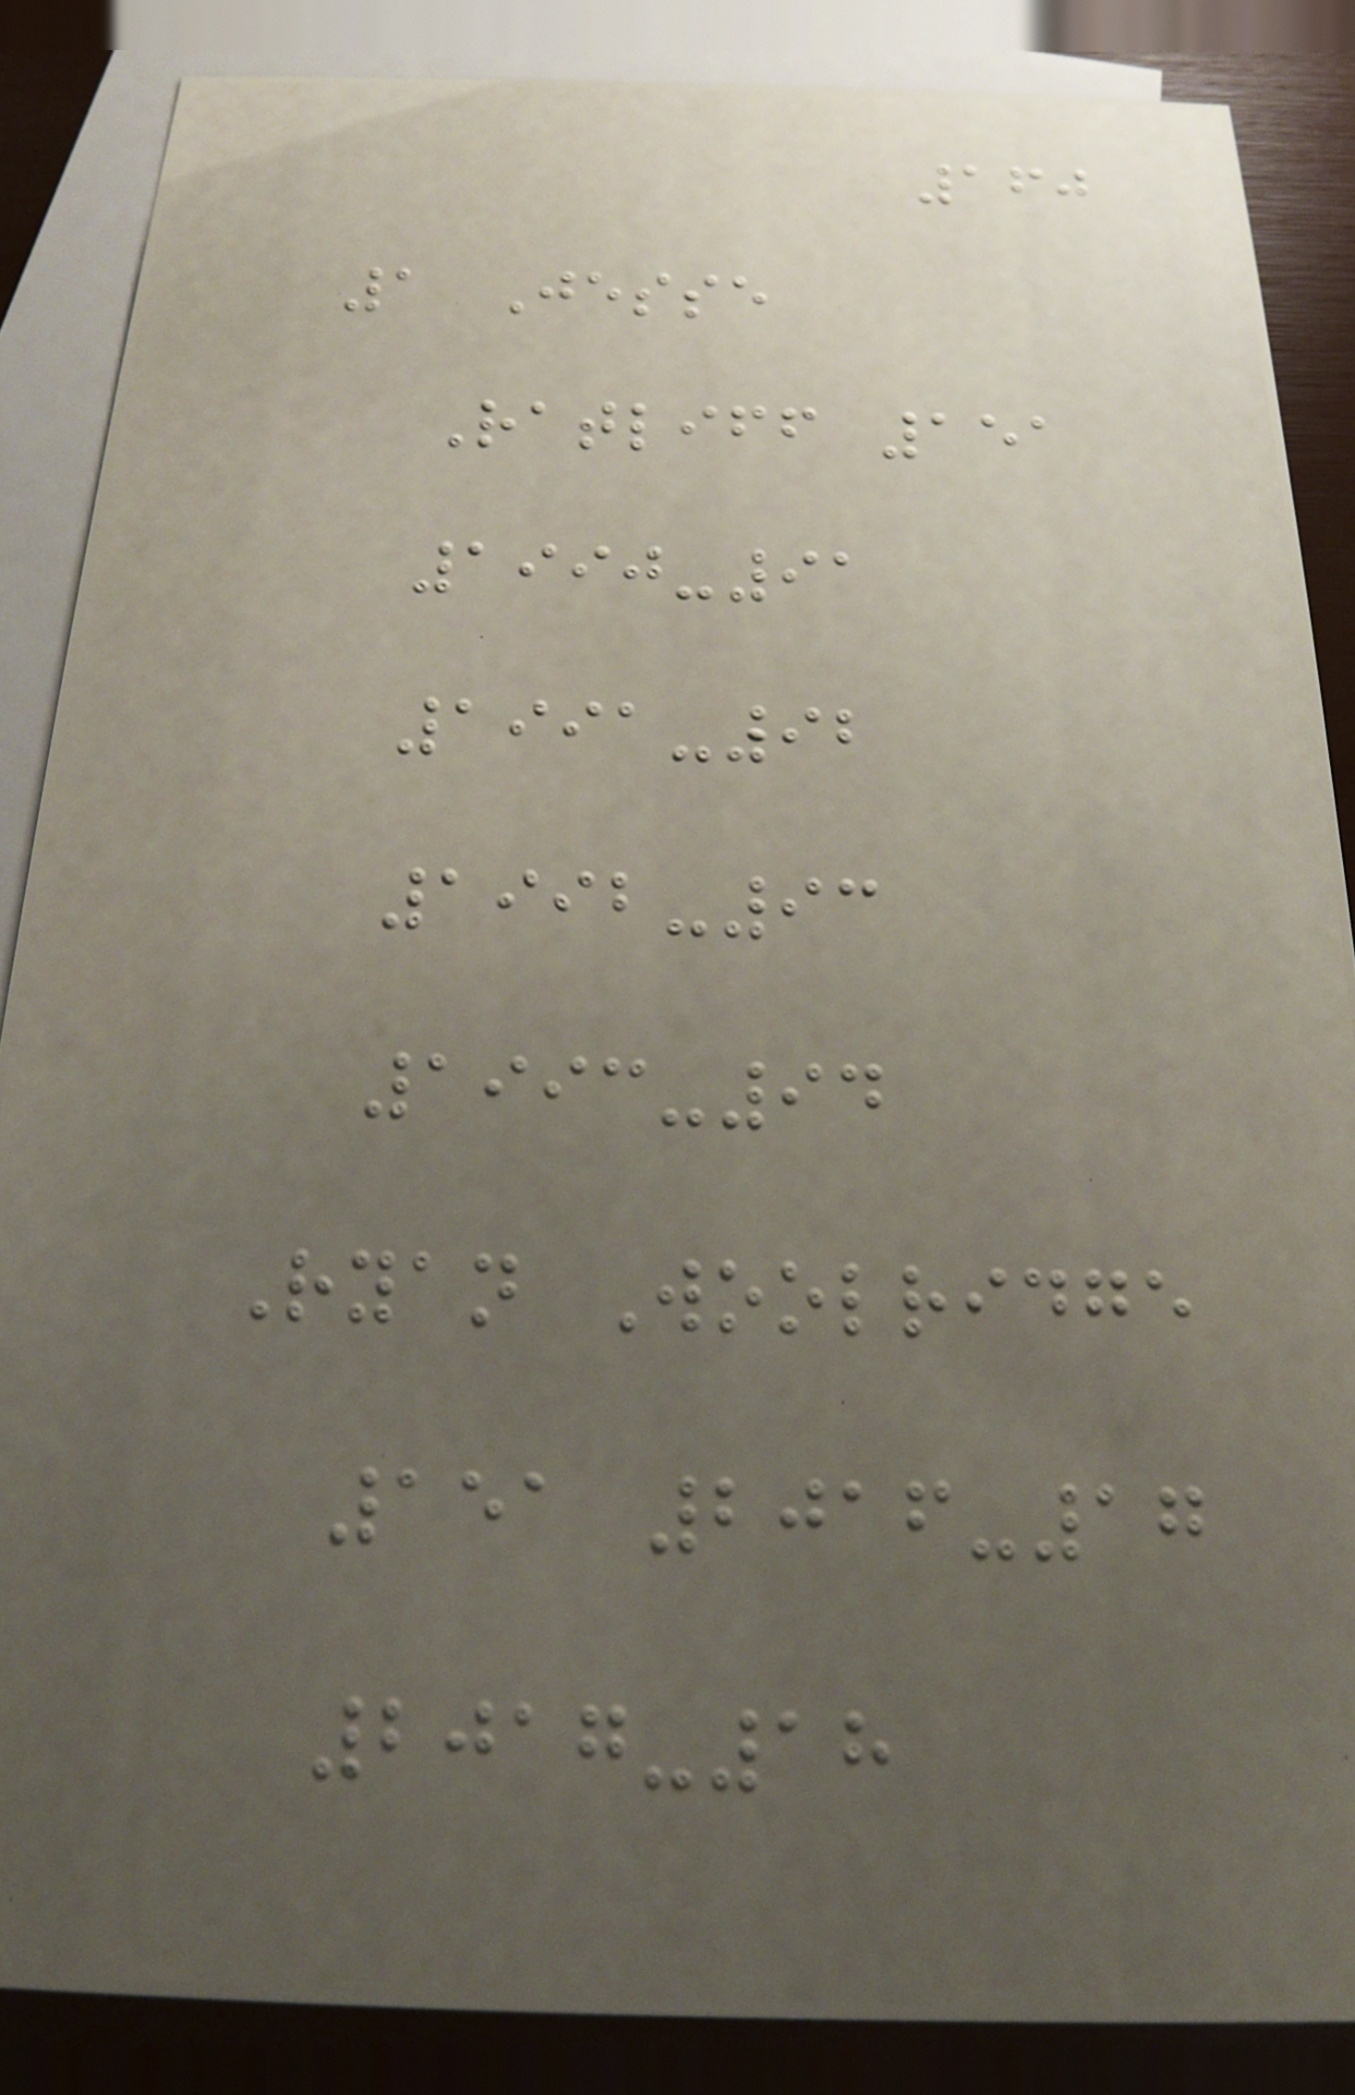160
1 Jesse
Ratliff 151
1990-91
1991-92
1992-93
1993-94
Ryan Woolridge
151 2016-17
2017-18
